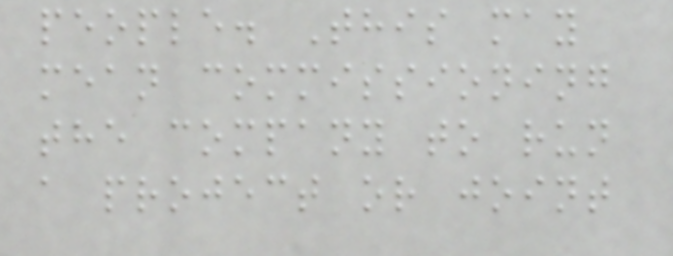people. This may
mean commissioning
the company to run
a project or joint
